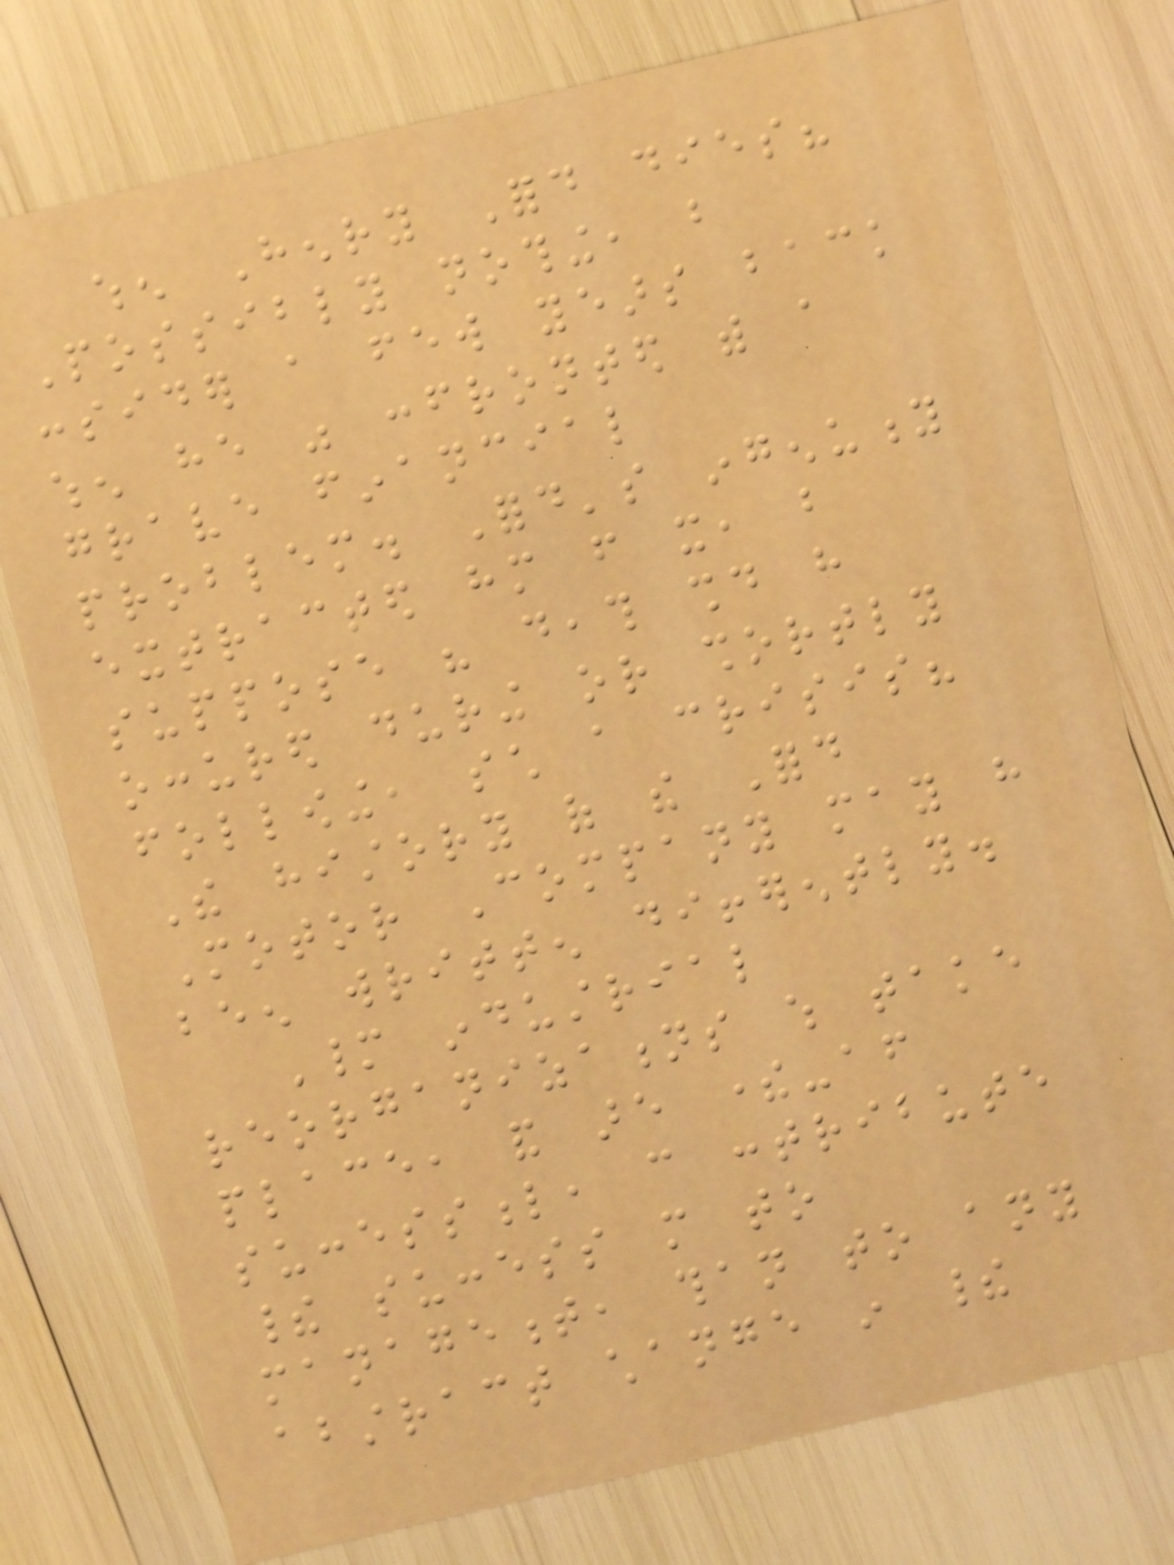when Henry Ford dies?
Possibly nothing, but
consider a few years back
when he was confronted with a
grave financial
problem. Ford's ingenuity
extracted him from it, but
suppose his death should have
occured during or shortly
following, such a crisis?
The history of the Ford
Motor Company may have
been written differently.
Many industrial
reorganizations which take
place, and are there-after
successful, can contribute
their success more to
management, than to any
abstract change in their
